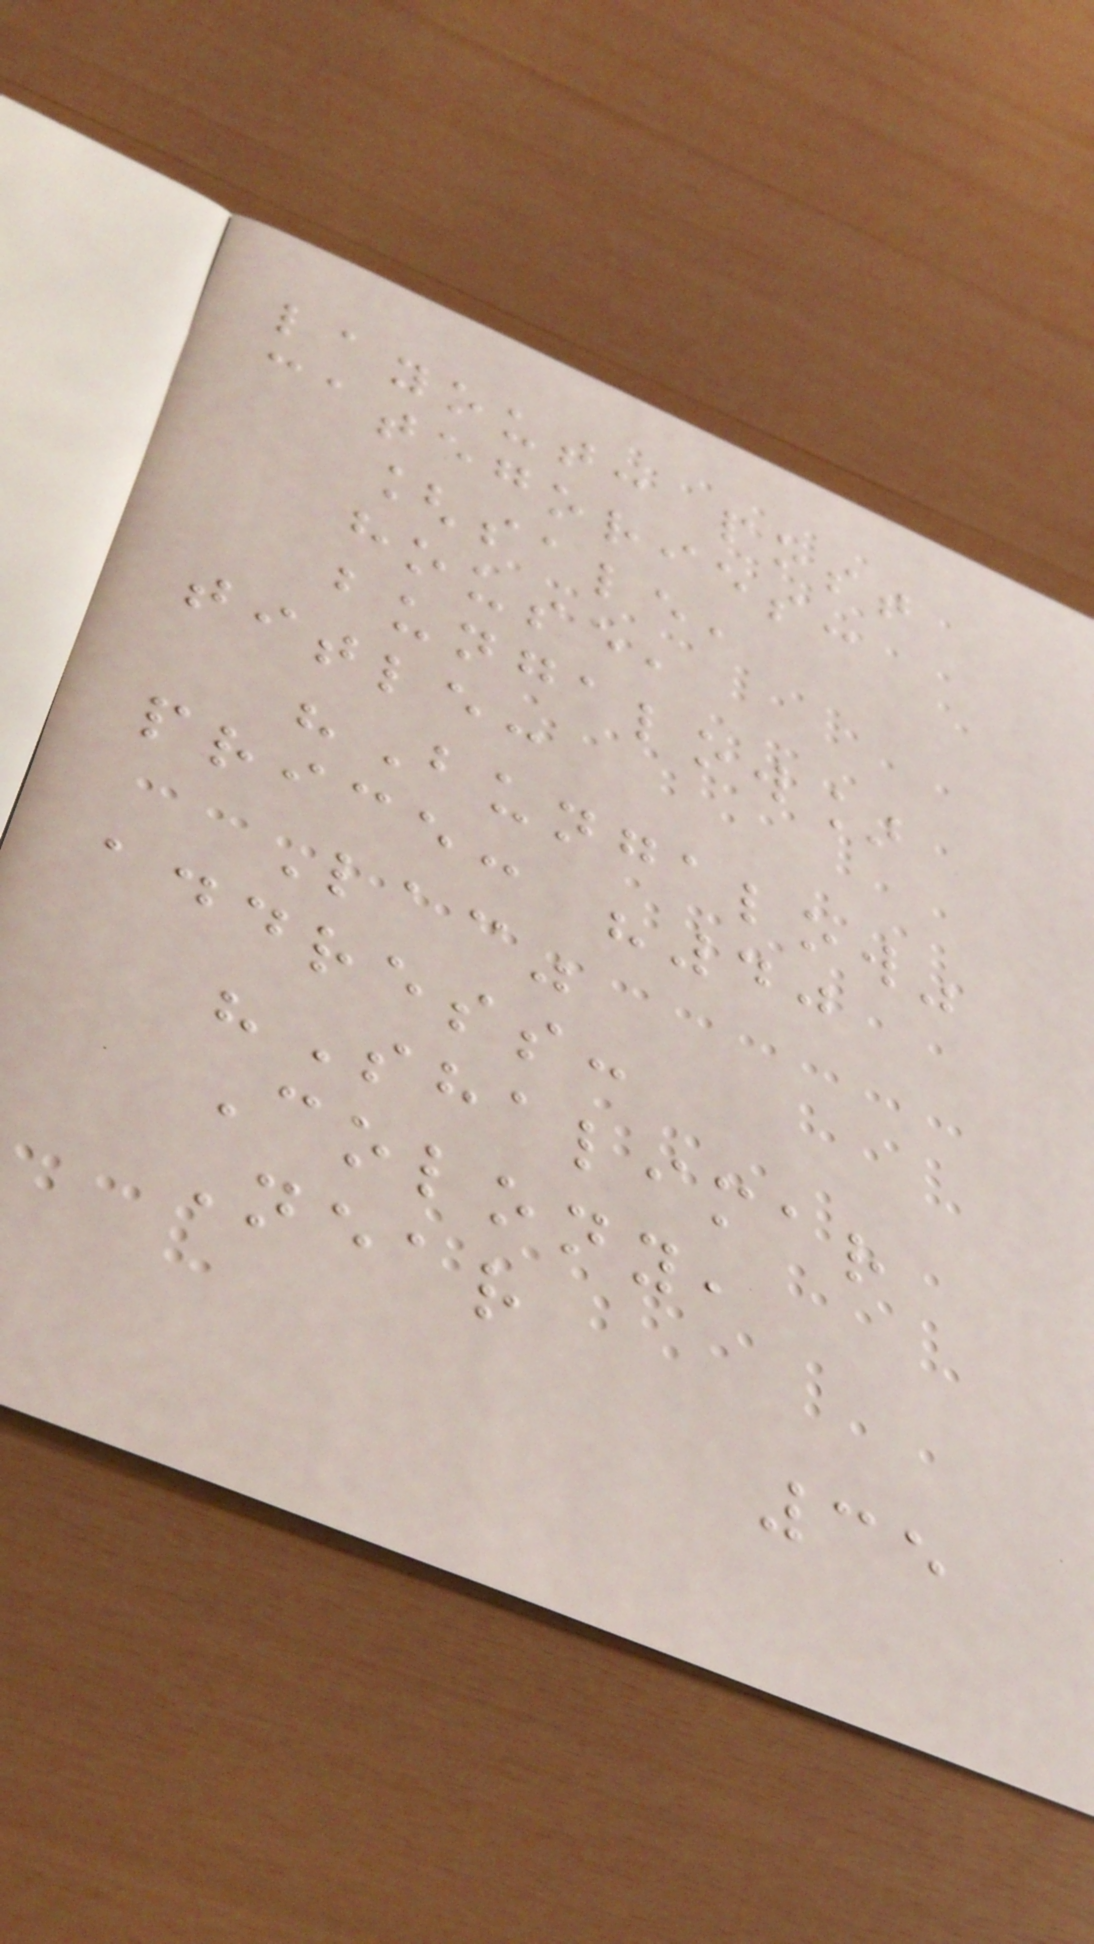layout: post
categories:
[sale,
house,
bungalow]
title:
"Bungalow"
price: "40
Lac"
address:
"Shalimar
Colony,
Near
35
